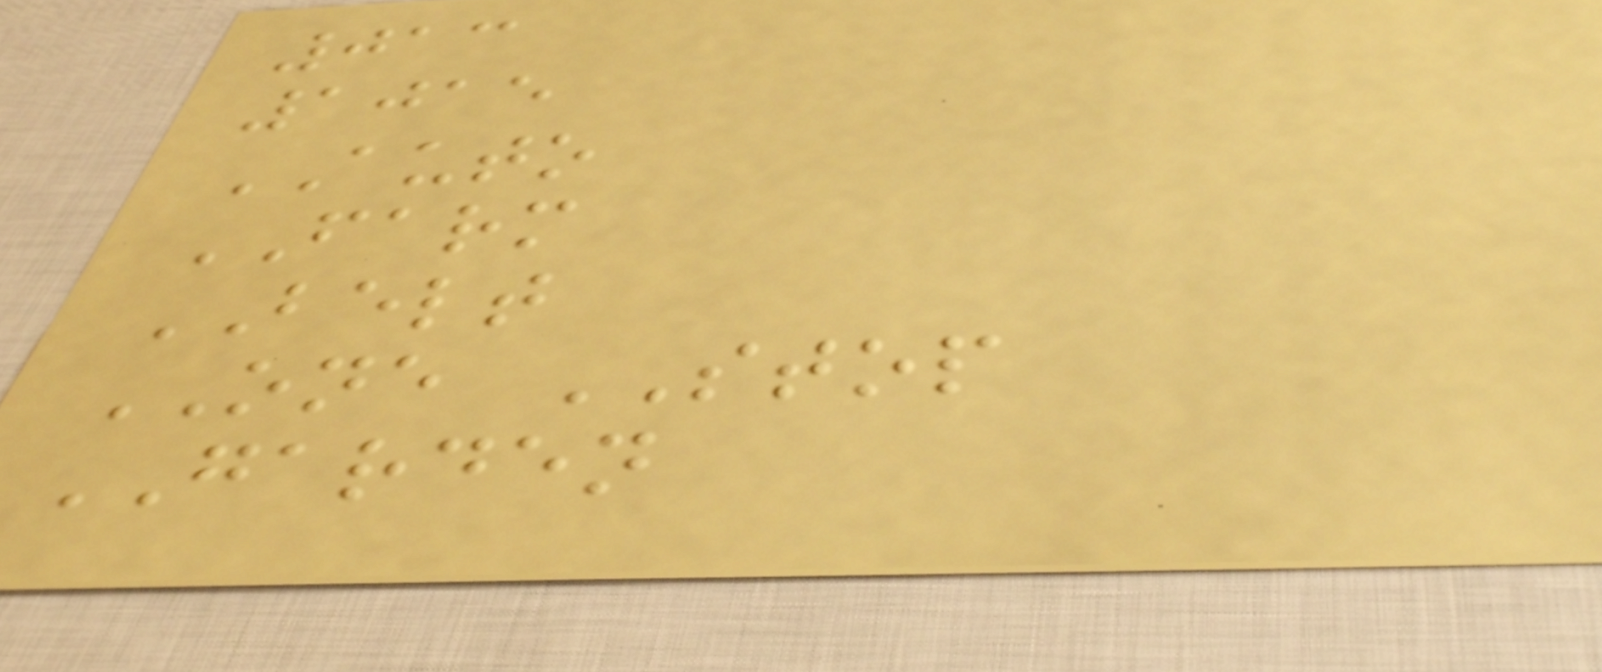013
1015
AUTO
FARM
BELT
ONE STOP
GARDEN
